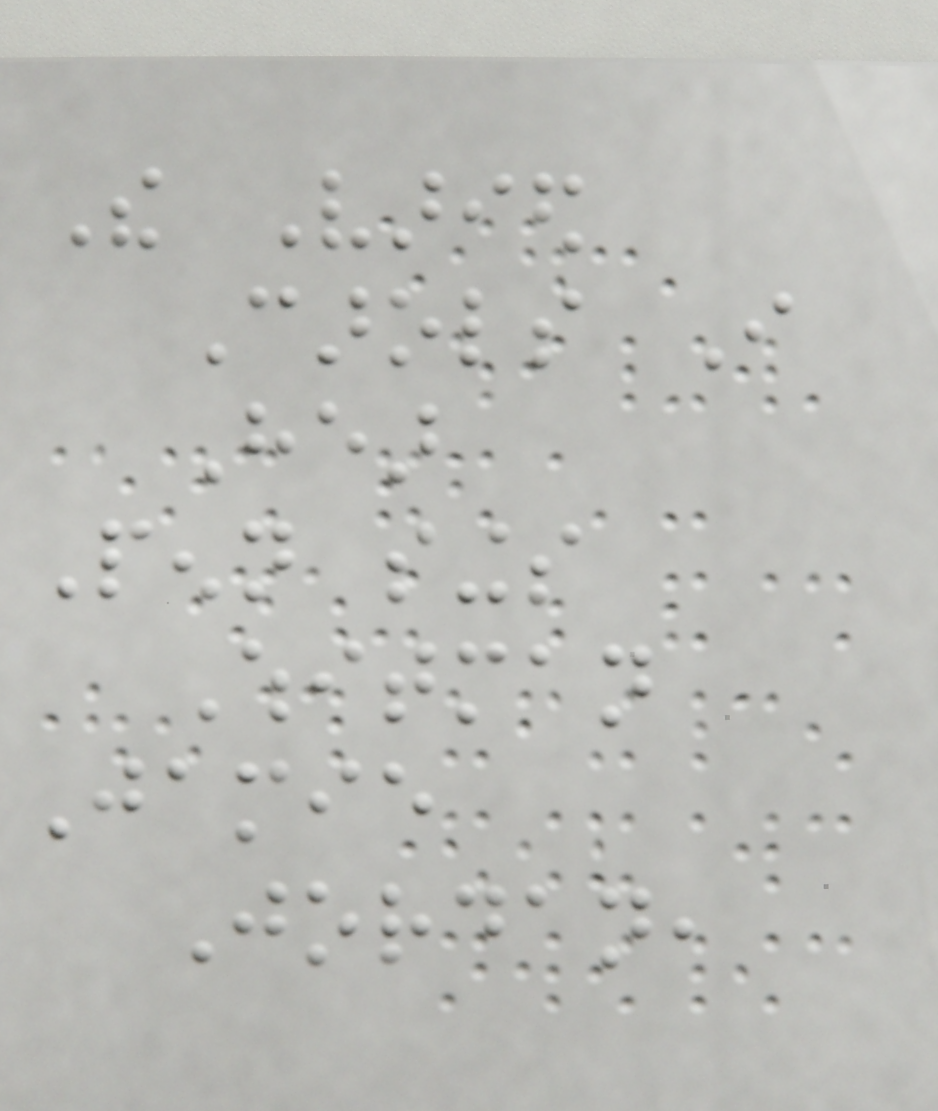The Varied
Carols I
Hear
Penn sings
Whitman
Jamie
Jordan,
